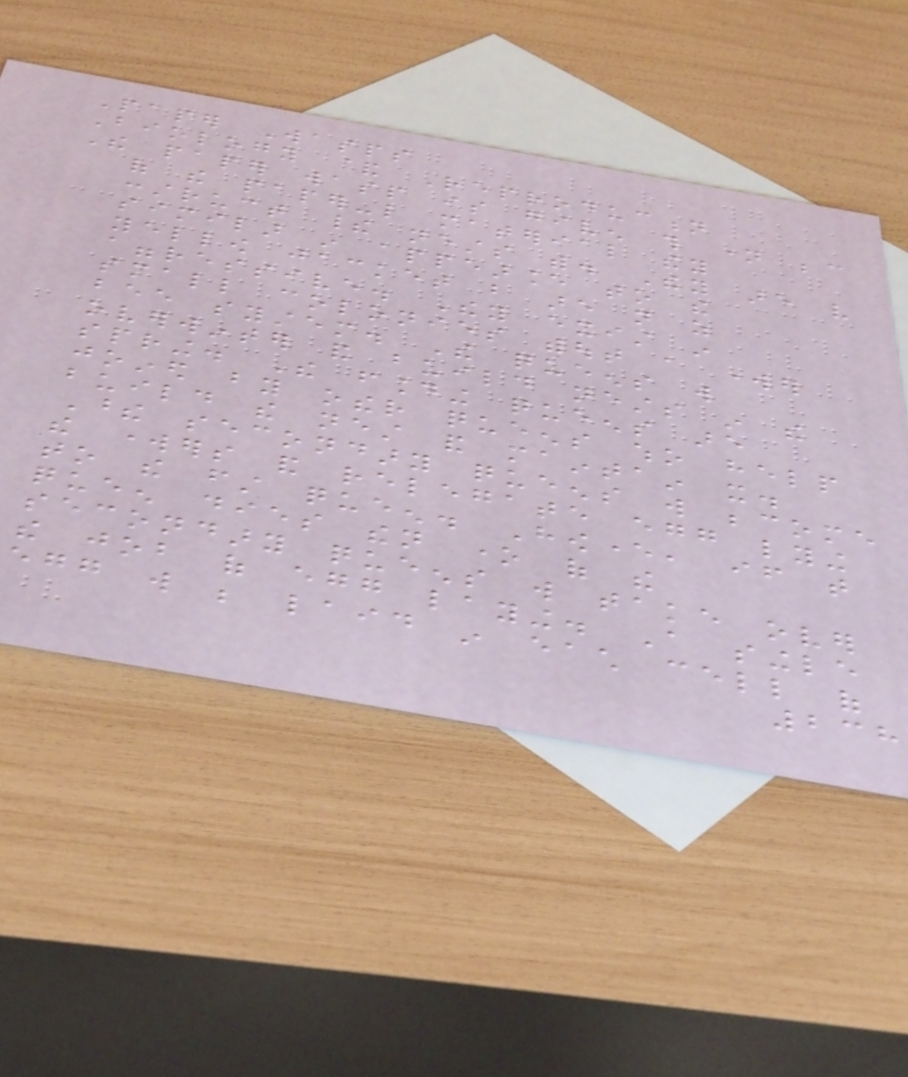Paper Wasps
Biology & Reproduction
The paper wasp is given this name because
of the paper-like material they
construct their nests with. They are very
similar in appearance to the
yellow jacket but are not as
aggressive. They exist in
small colonies without a worker
bee system. The queens will
overwinter and build nests in the
spring. The founding queens are
joined by other queens who help
build the nest and maintain it.
These secondary queens will become
the workers and relegate egg lying
to the first queen. However, if that
queen dies then one of the
secondary queens will take over
the job of egg laying. A single
egg will be laid in each cell of
238
